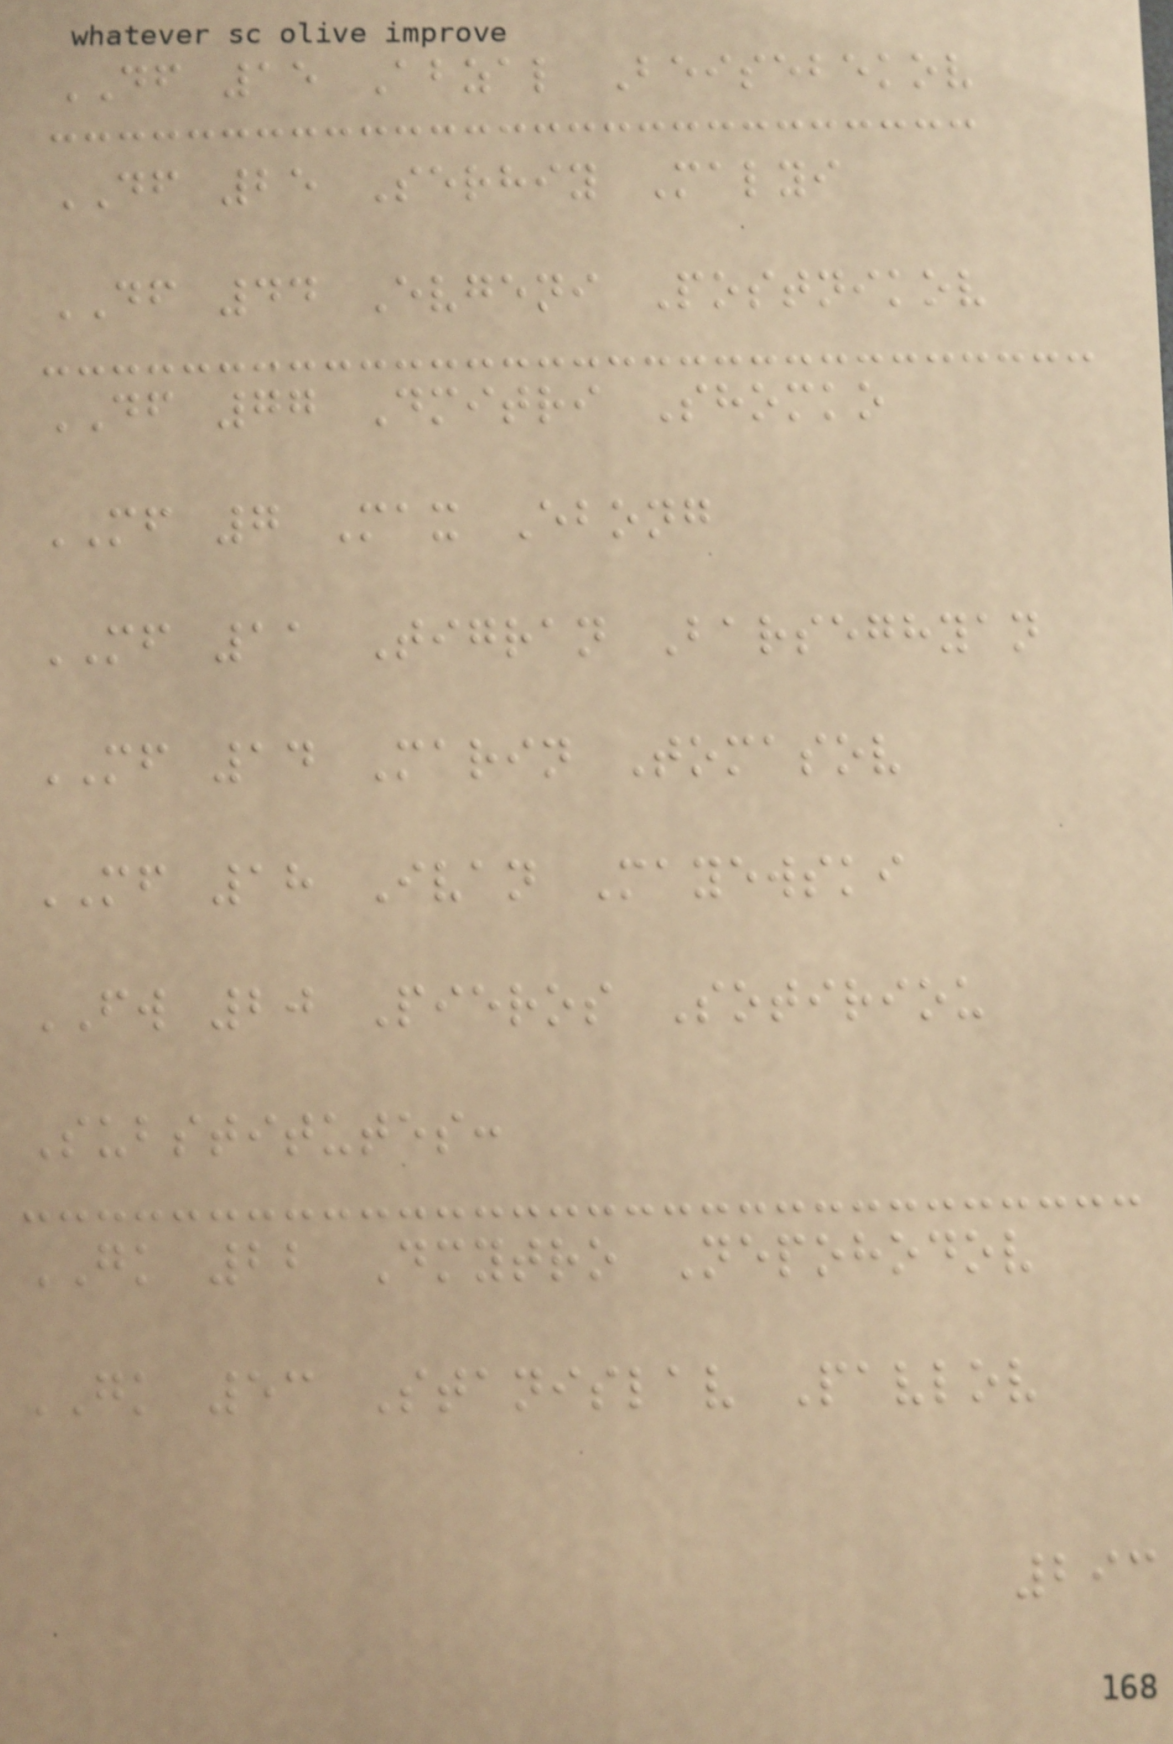DF 15 Abzal Beisebekov
DF 25 Serhiy Malyi
DF 44 Evgeni Postnikov
DF 77 Dmitri Shomko
MF 7 Max Ebong
MF 11 Tigran Barseghyan
MF 14 Marin Tomasov
MF 18 Ivan Mayewski
FW 20 Pieros Sotiriou
Substitutes:
GK 22 Dmytro Nepohodov
GK 53 Stanislav Pavlov
293
